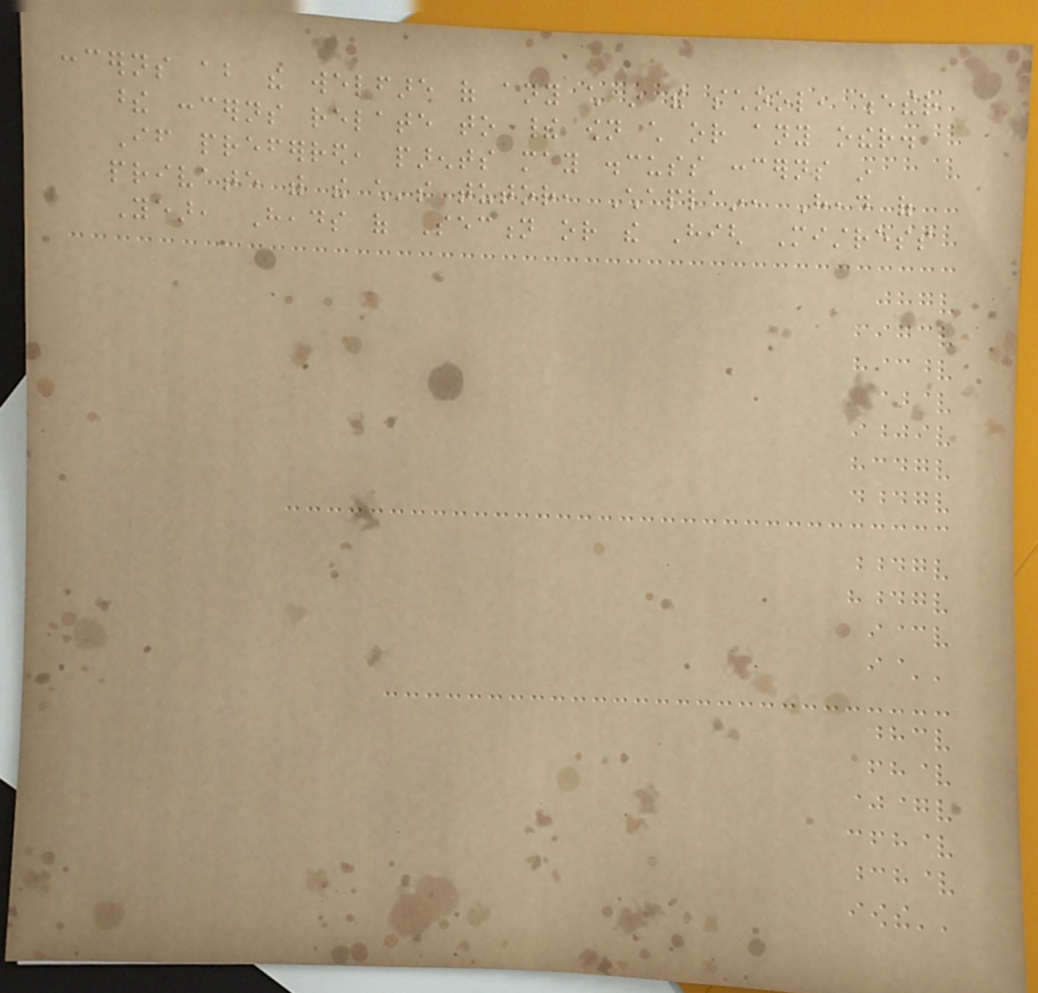concerns about the welfare of any child in the school, whether
these concerns relate to their own child or any other.
If preferred, parents may discuss concerns in
private with the child's tutor, Chaplain, Head of
Year, Heads of Section or the High Mistress
